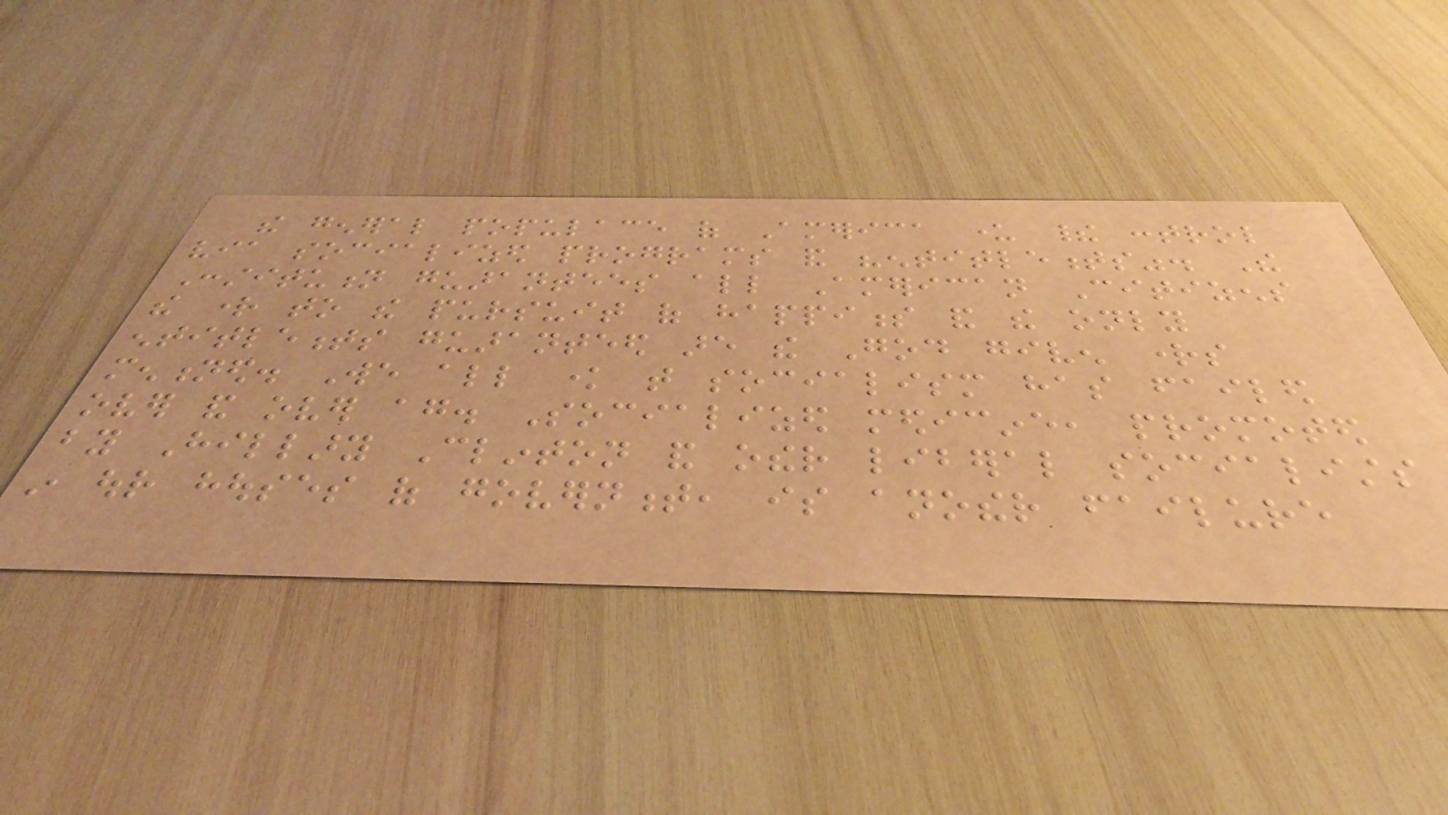the general populace of America under their control
via socialized programs and "entitlements". The
Constitution guarantees all American Citizens
the right to the pursuit of happiness and the only
entitlements guaranteed are the God given rights
mentioned. We all know that socialism has failed
over and over again. Socialized medicine, promoted
by Hillary Clinton and other liberal socialists
in our houses of government, is another failure
